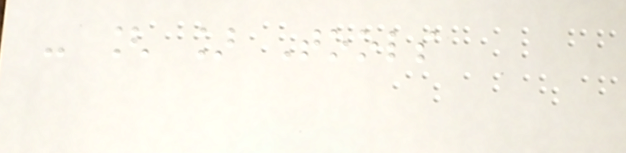- [ ] Tools
